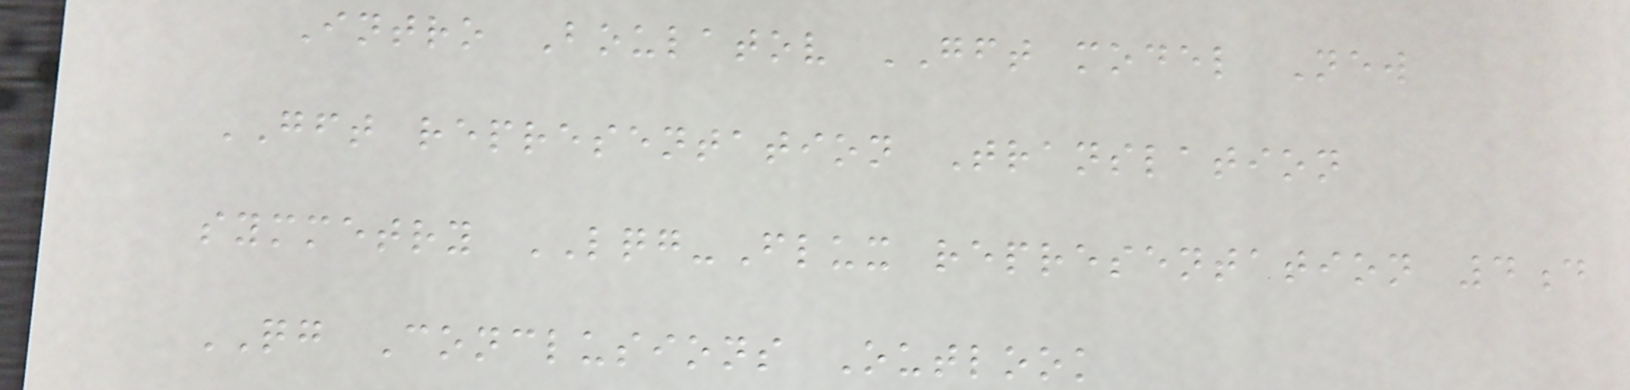Intro Boulatov GFT model New
GFT representation Translation
symmetry LQG-Flux representation 4d
QG Conclusions Outlook
